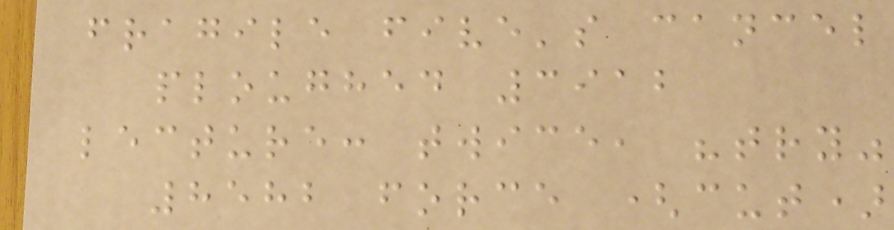fragile five's cancel
ploughed 3912
lecture: twice, "try"
8582 force (cut)
